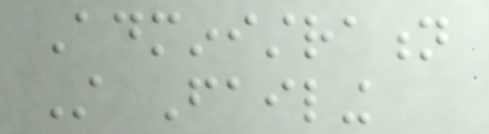Administration
Still Failing
